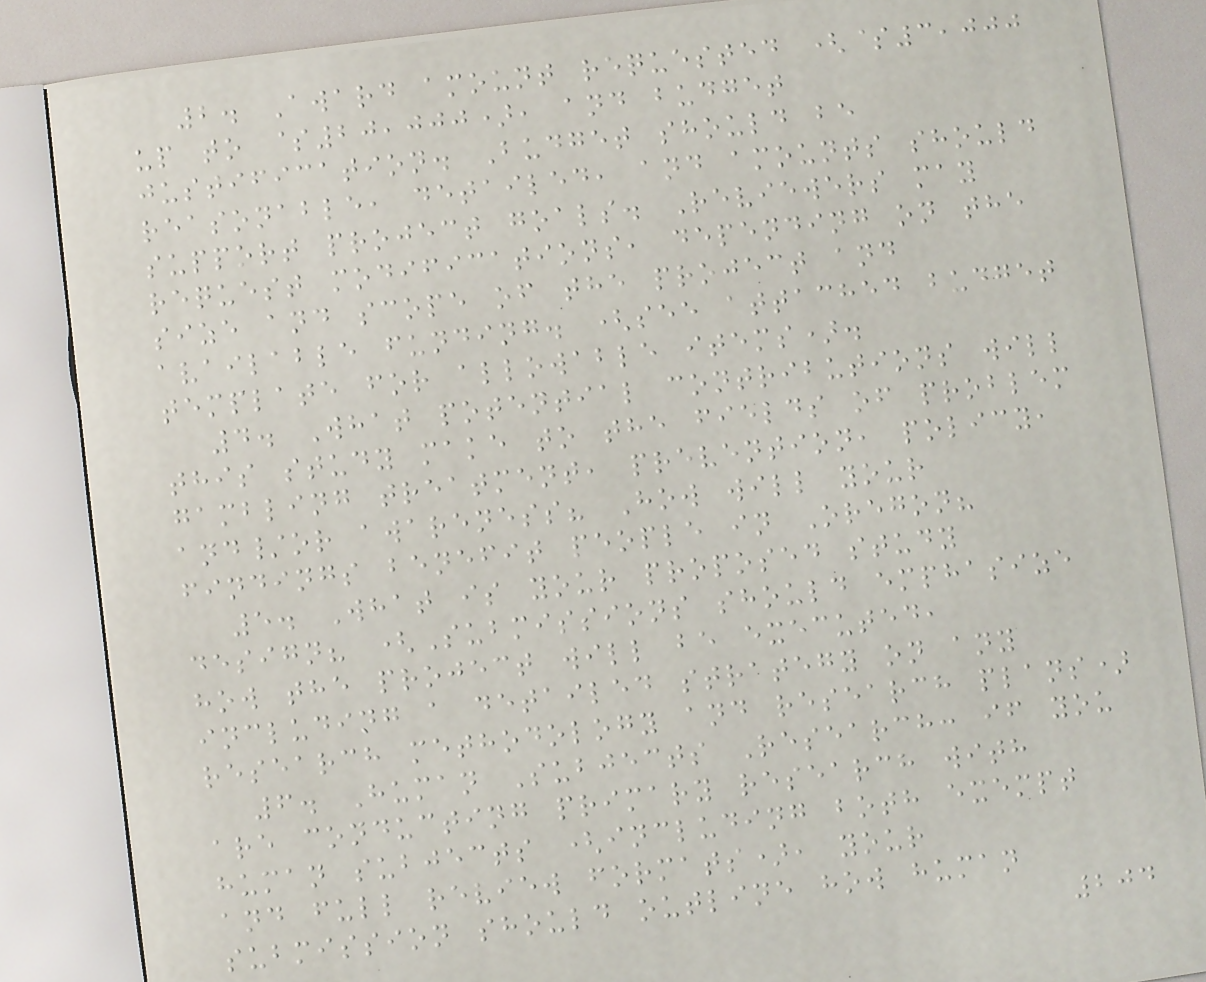2. Award amount requested ($3,000
up to $20,000), and budget
justification. Budget should be
reasonable, detailed, and amounts should
support project goals. Reviewers may
request modifications, depending on the
size and scope of the project and
available funding. (see attached budget
template for allowable items).
4. What potential contributions will
this study make to the fields of problem
gambling treatment, prevention, policy,
and/or awareness? How will your
findings benefit people in Oregon?
5. What is your proposed study
design? (Submissions should emphasize
how the project will be executed,
including a detailed strategy on any
research methodology and research plans)
6. Human Subjects Research: if you
are conducting primary research with
human subjects (including both exempt
and full review formats), your
submission should outline how human
204
